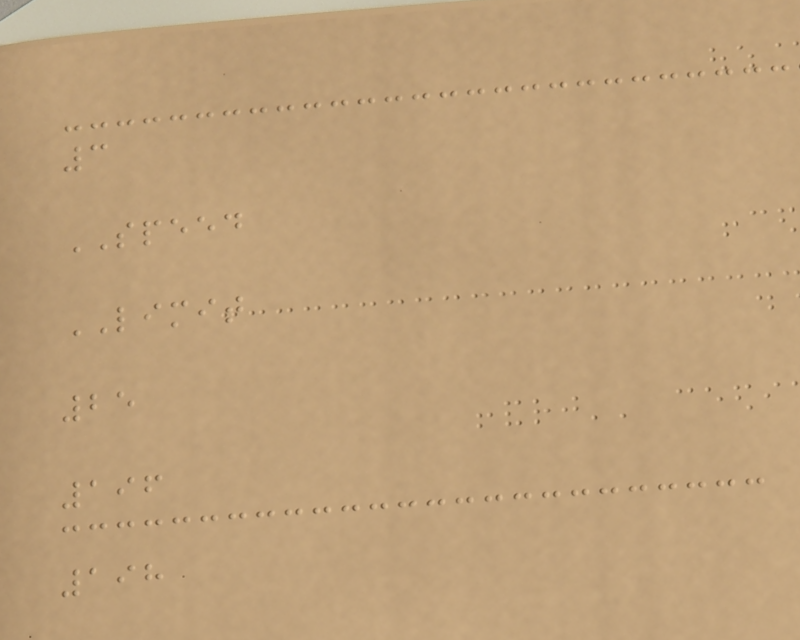3
SPEED
LIMIT
25
196
198
